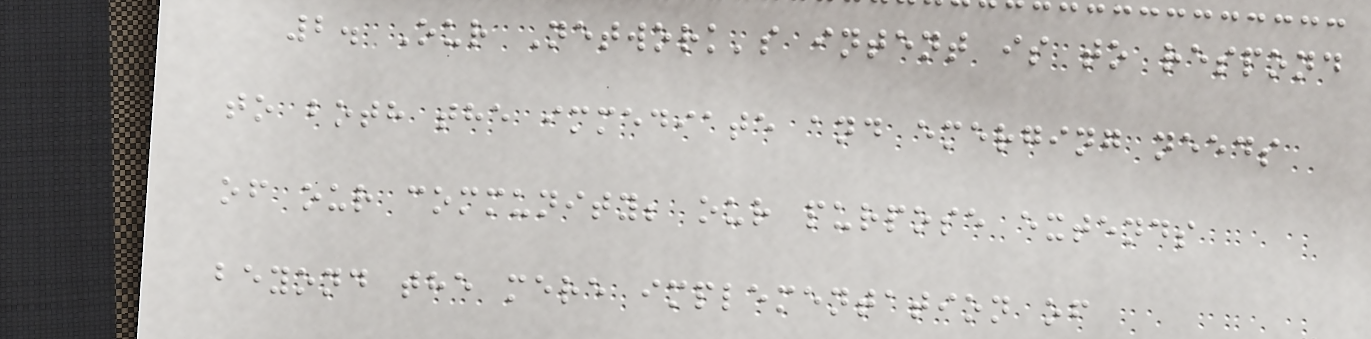2. Our Network's intent is to respond
to both the immediate and emerging needs
of our community; our purpose extends
beyond the mere implementation of
